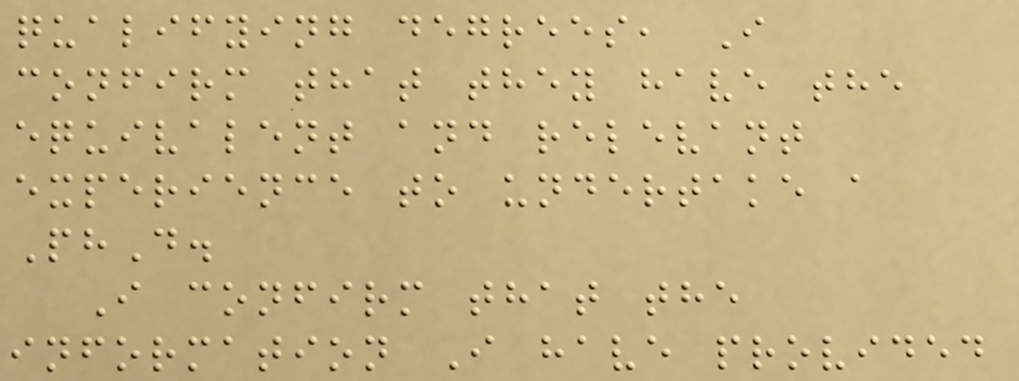qualifying degrees, I
confirm that they have the
equivalent and relevant
experience to undertake a
PhD.
I confirm that the
information I have provided
